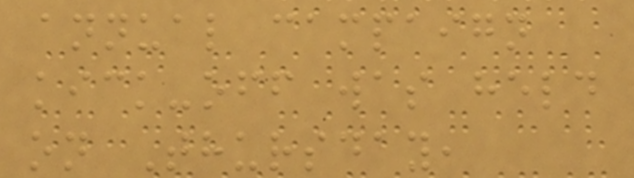annual campaign
kick-off was held
on Thursday,
